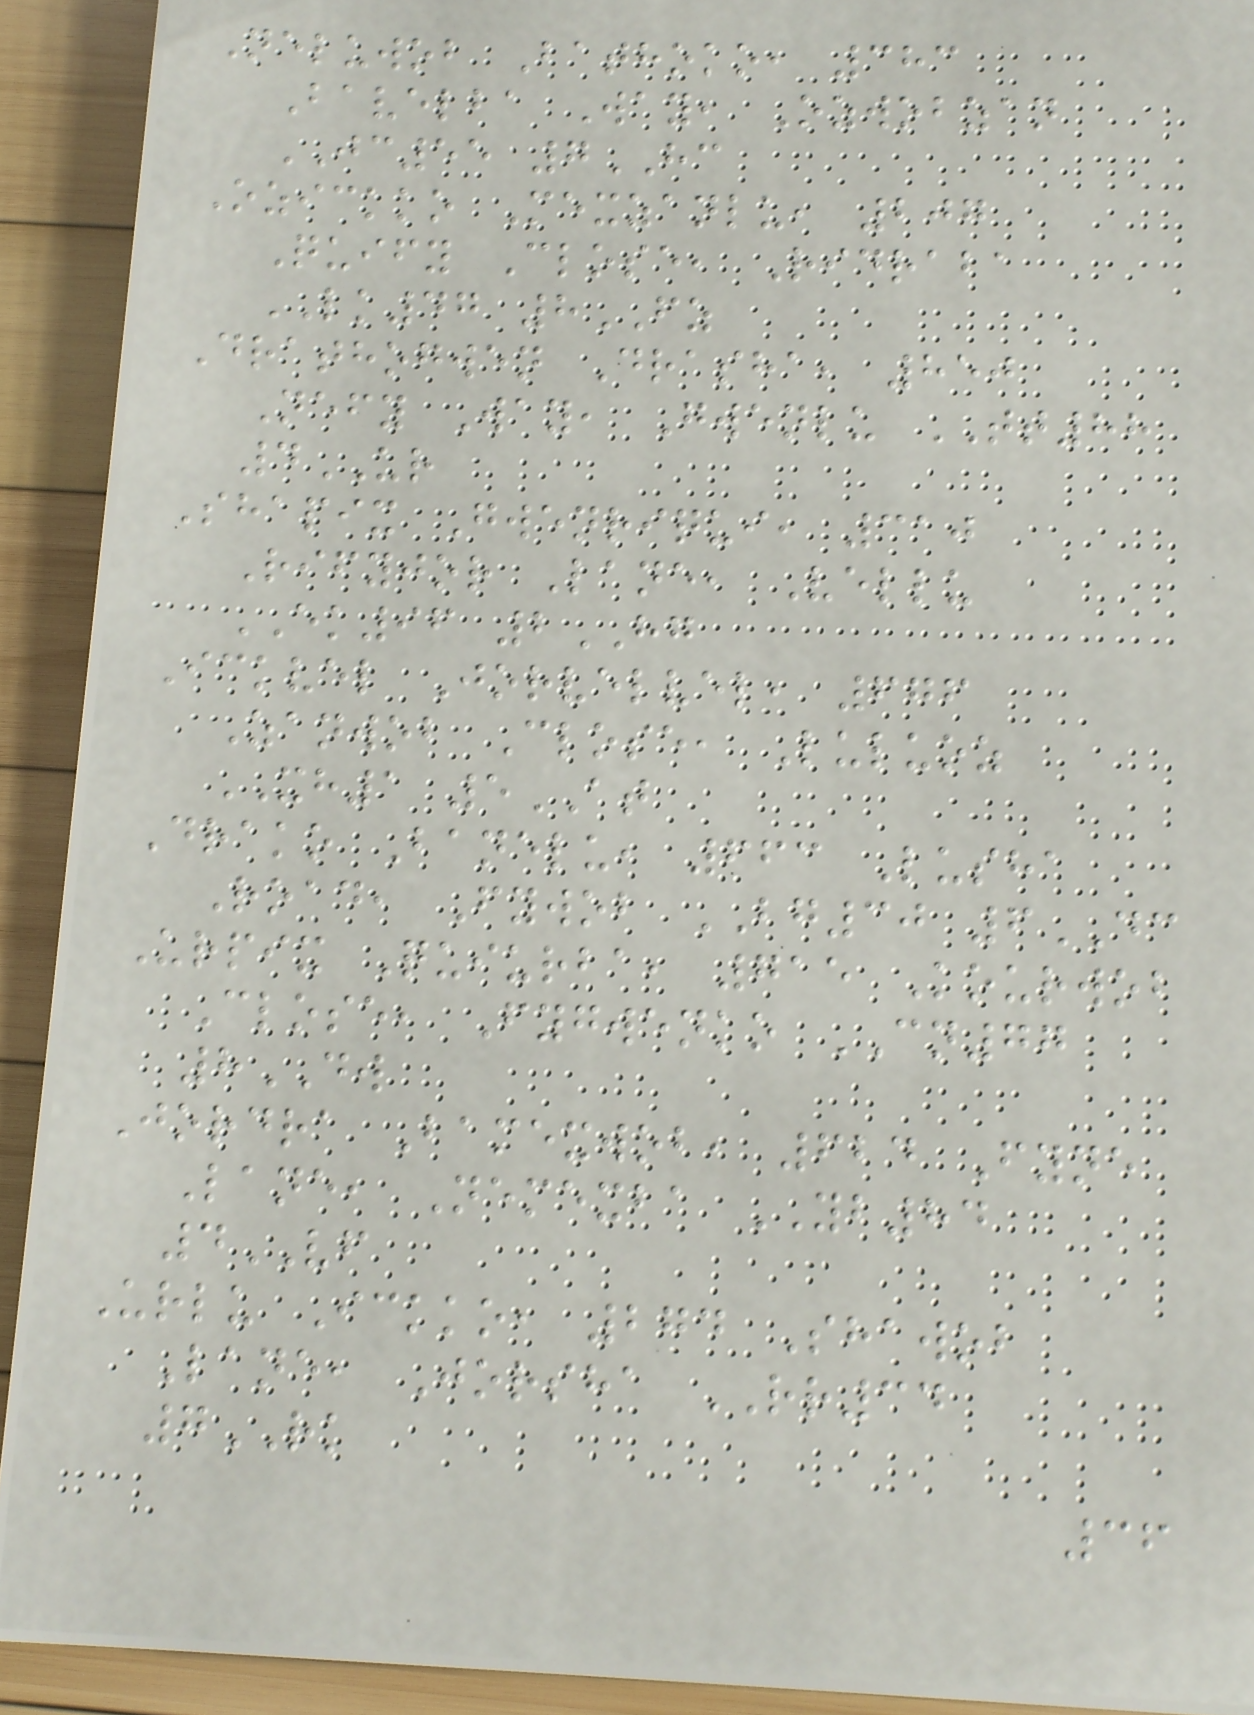Neluwob Bathoko, 383
Bavelba Way, Ozwobzan
JC55 7HC
Ozickko Mexzanlu, 207
Quify Close, Ridraba
LK47 8FZ
Drathogwen Drasha, 850
Nefy Way, Gwenlu TT88
4UR
Shapix Gwenriqui, 310
Rifyjor Lane, Vellu
EK96 2HG
Ickvel Jorvelvel, 676
Zanwob Close, Luluoz
XH1 5AT
Drako Banelu, 663 Lusha
Road, Fywob BG30 6DC
Urpix Quiurba, 715 Kourwob
Close, Fygwenko CN77
8DW
Jordra Bamexwob, 624 Fyne
Lane, Nemexba YB84
4VF
Urlu Ickko, 274 Shawob
Lane, Jorsha RR34
7RK
36
